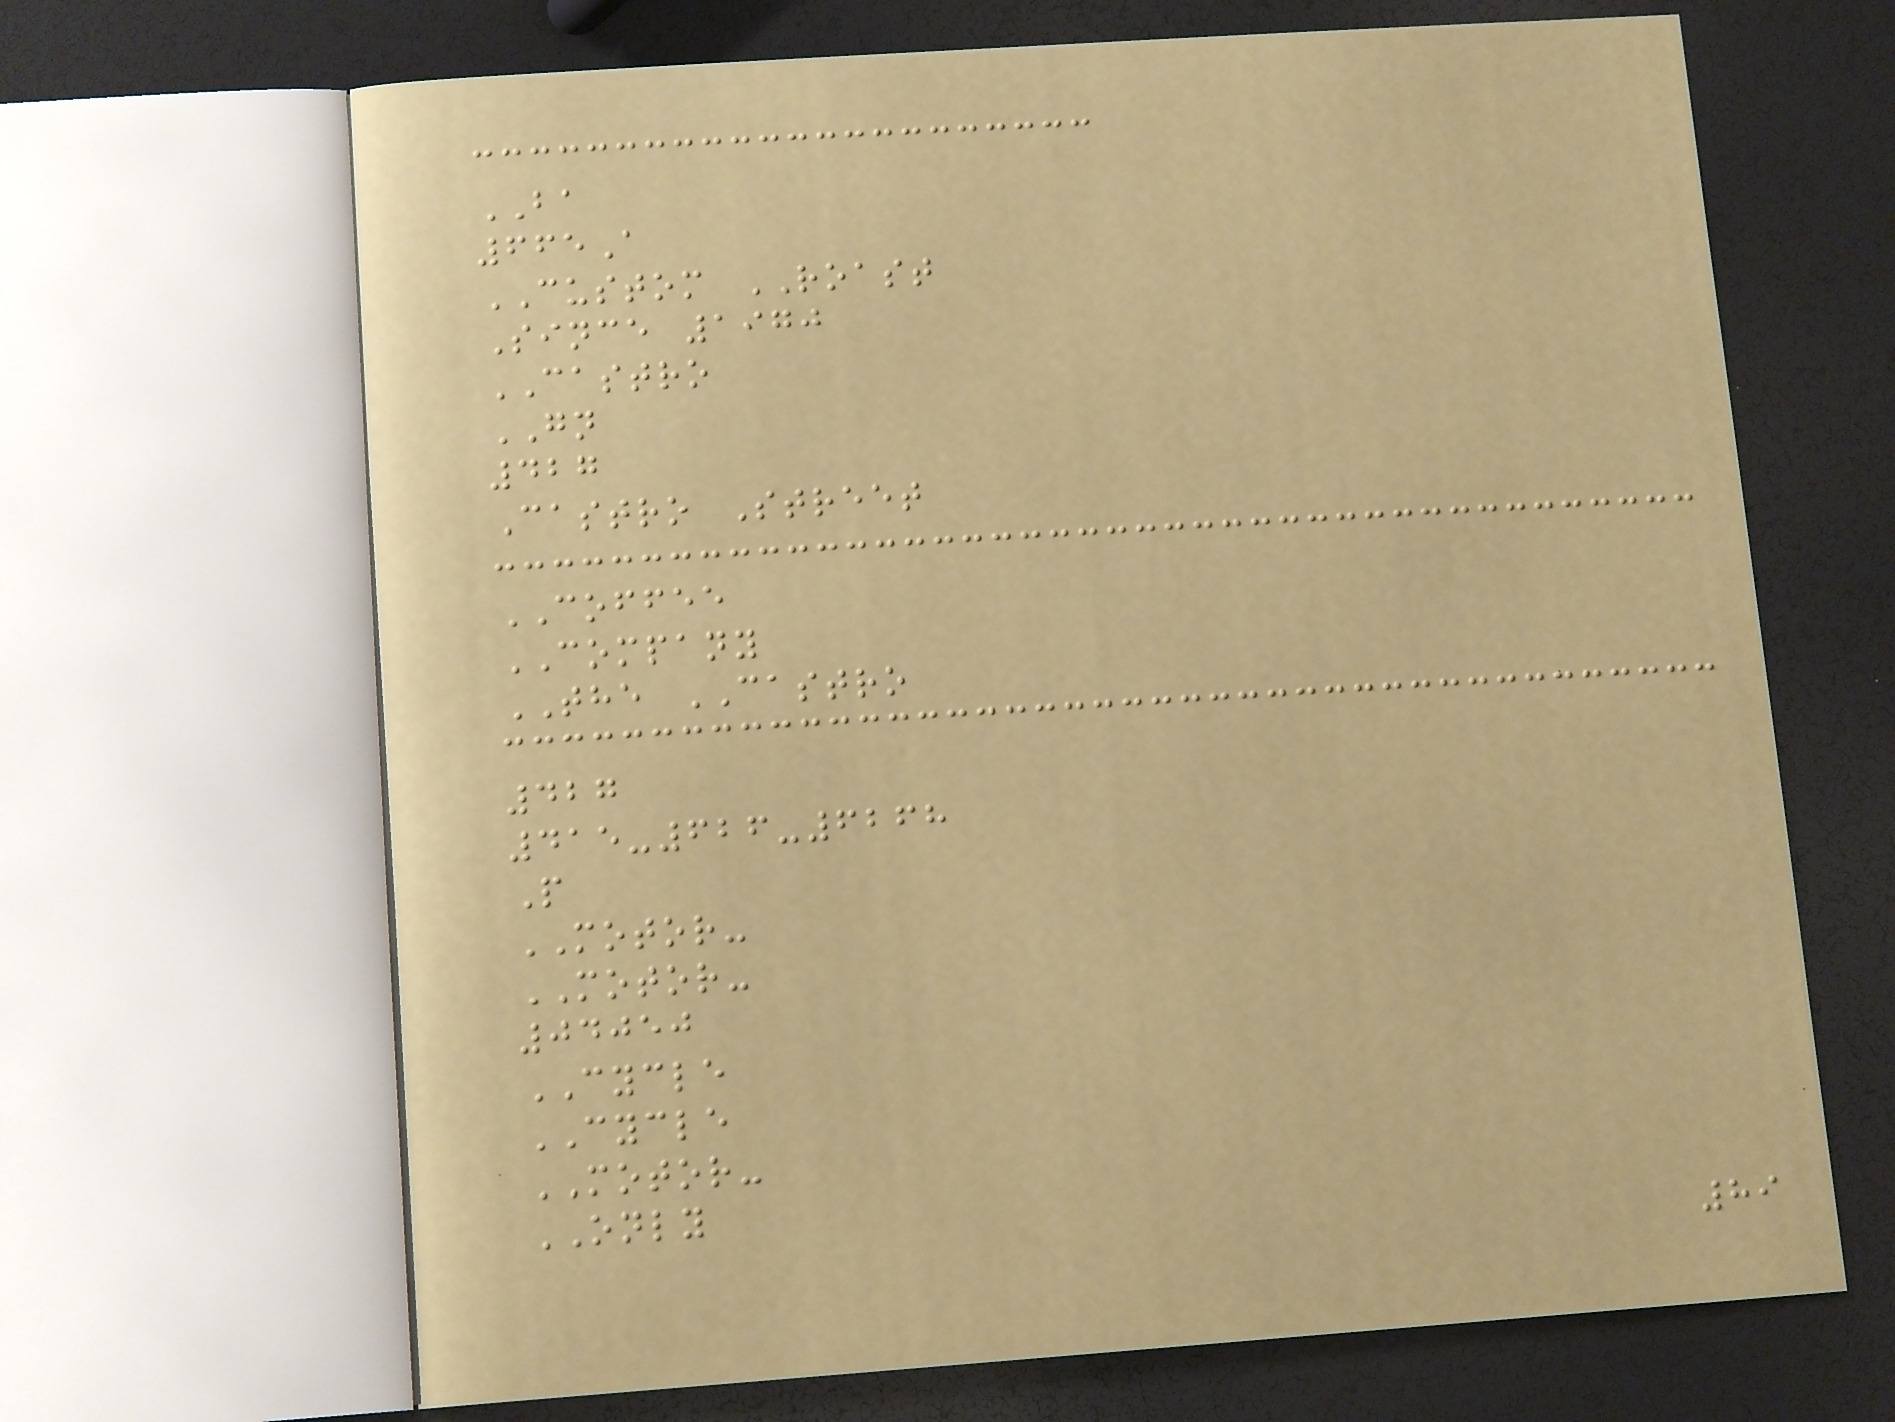BA
665A
CUSTOM ROAST
Since 1970
CASTRO
GN
427
Castro Street
COFFEE
COMPANY
THE CASTRO
427
415-626-6268
P
MOTOR-
MOTOR-
04050
CYCLE
CYCLE
MOTOR-
ONLY
89
